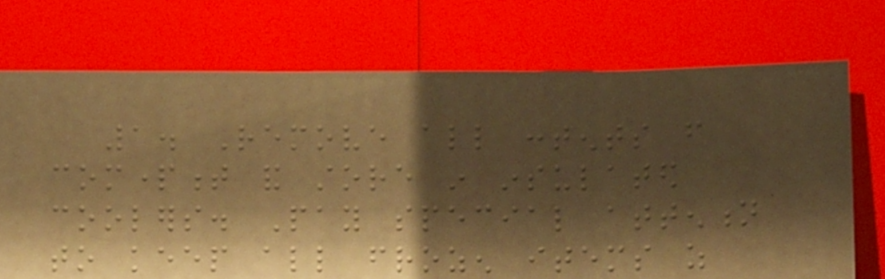1. Remove all contents from
compartment and store in insulated
coolers. Pay special attention
to keep all frozen items as
